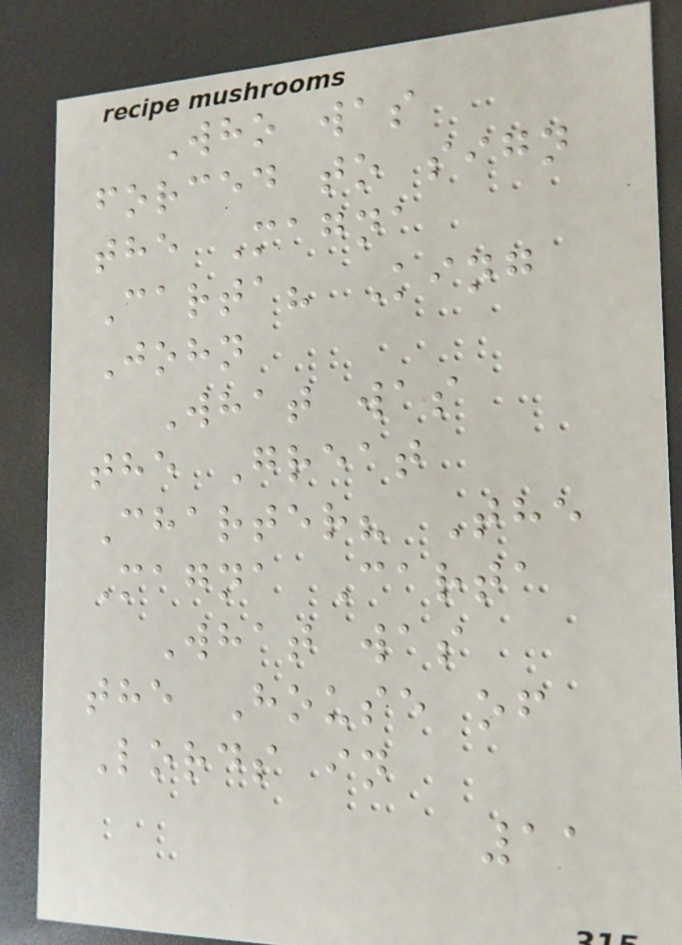Who was
forced to sign
the Magna
Carta? King
John
What was
the Great
Charter? The
Magna Carta
What was
the House of
Lords in
11
